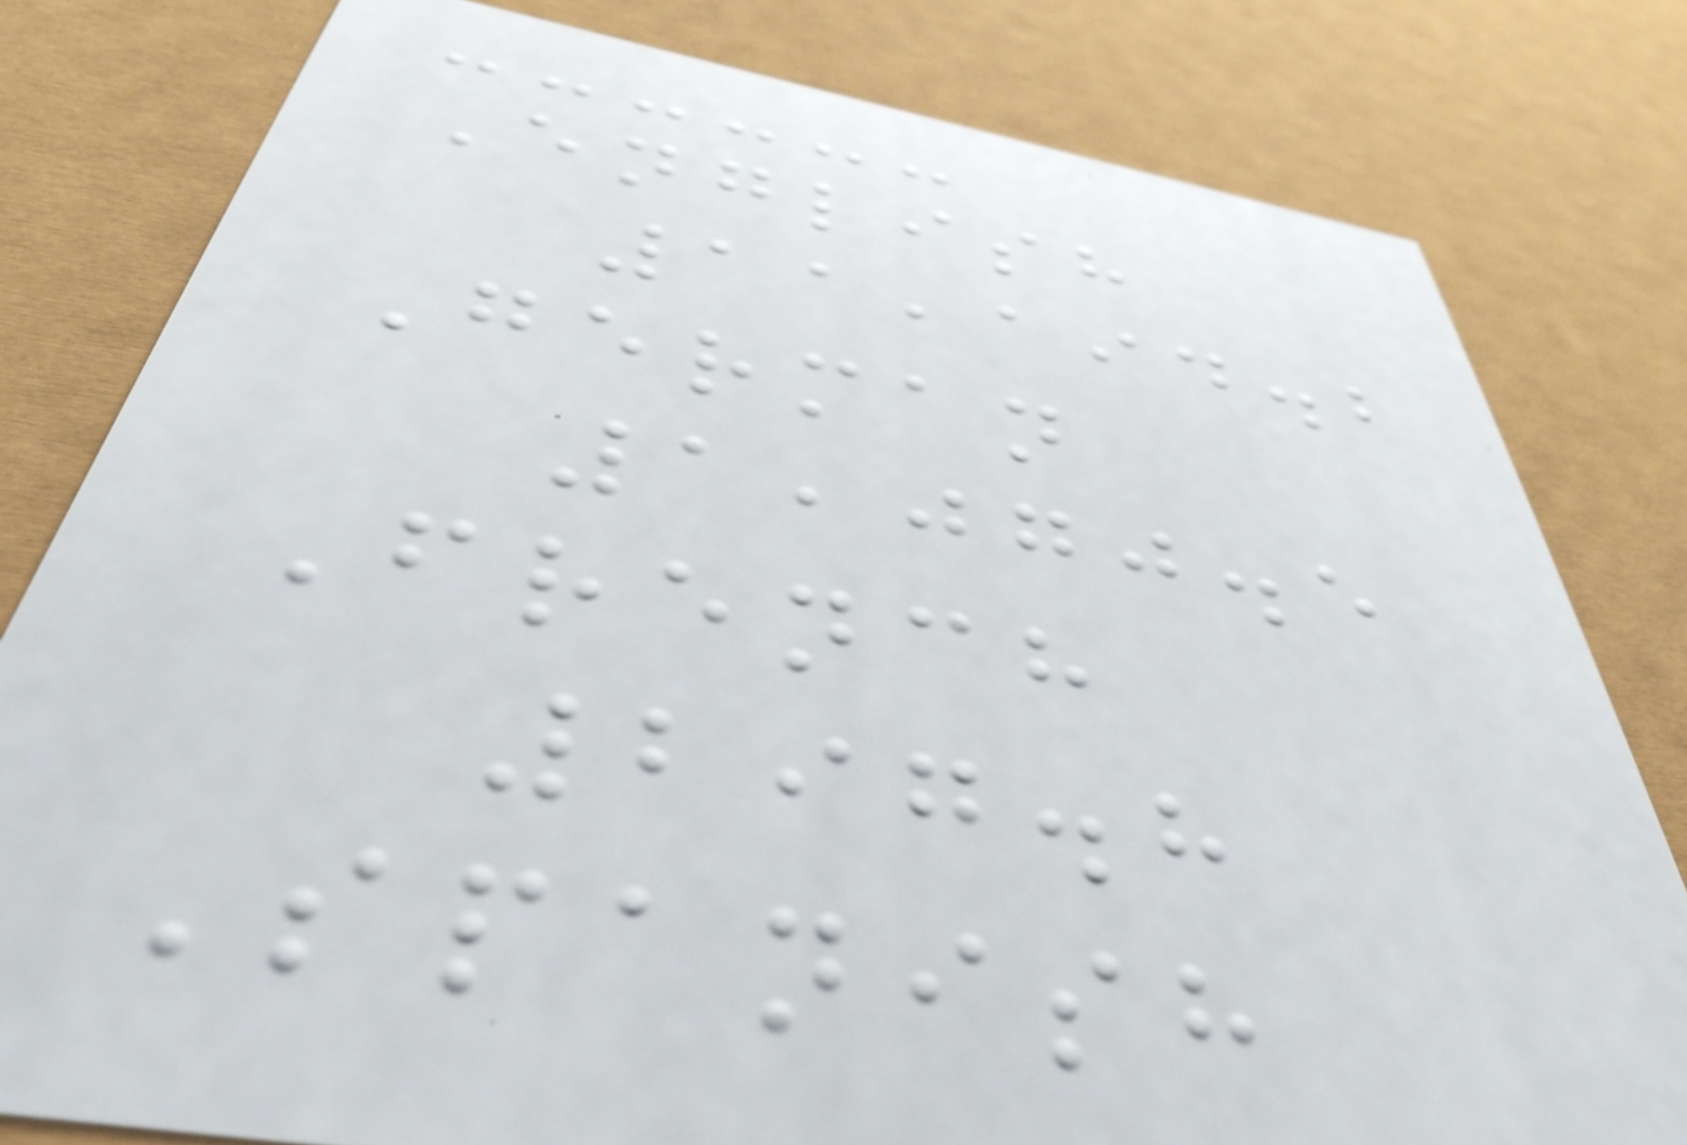English
11,194.2
German
1,070.5
French
297.8
Spanish
